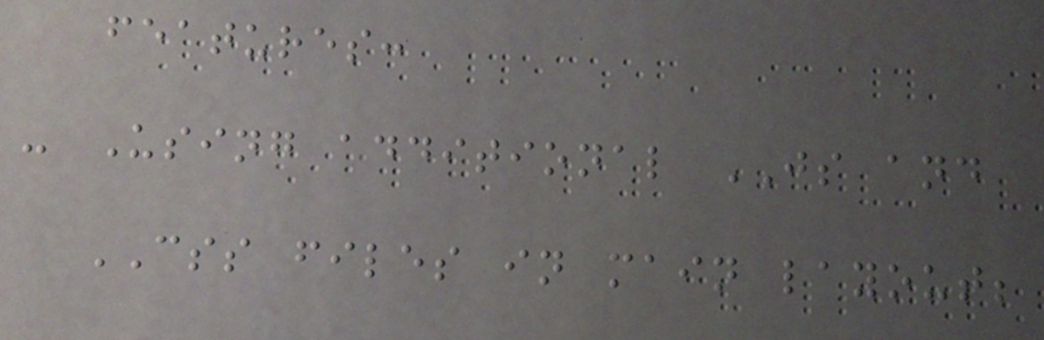features:
- Using additional JS and
CSS files in main layout;
